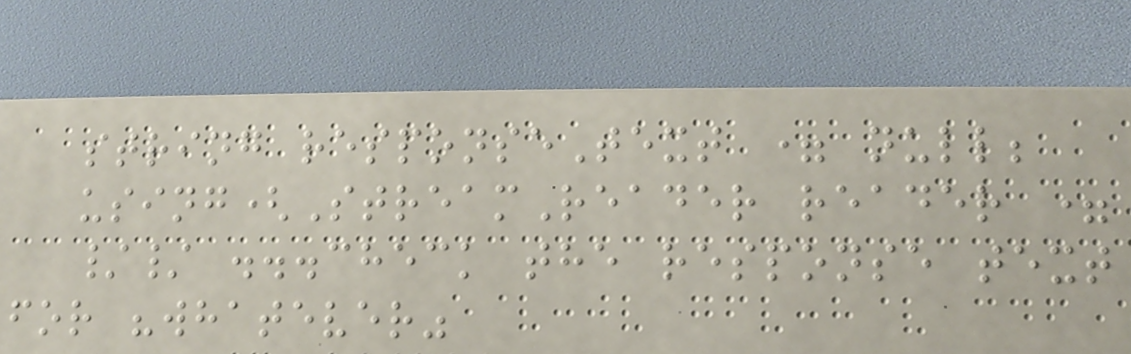string responseText = null;
using(StreamReader reader =
// ...check the response text
for "whatever"
